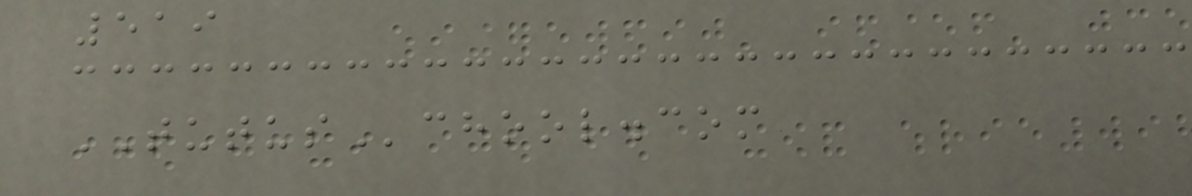519
TUTUSchool.com
